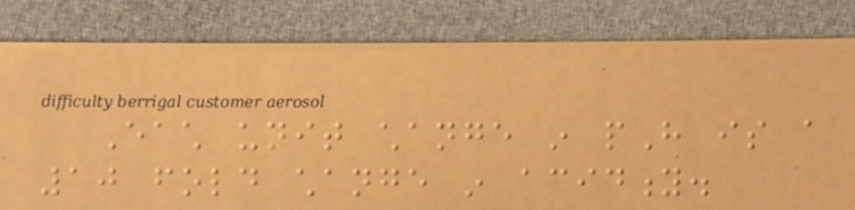Each unit change in pH is a
10 fold change in acidity.
